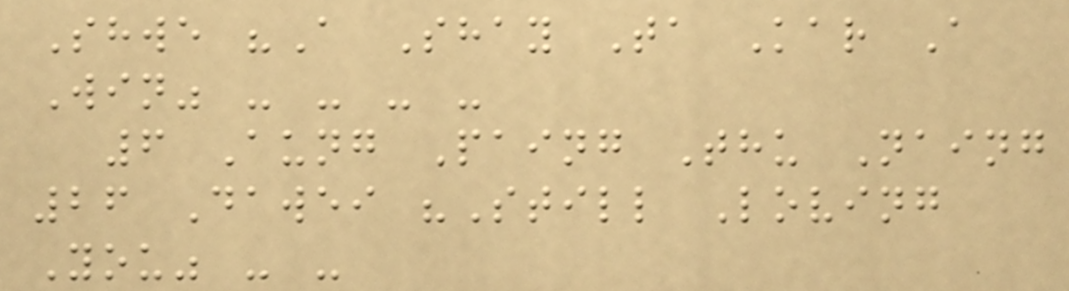Shwe "A Shay Ta Kar A
Win" - - - -
6 Aung Paing Thu Naing
26 Dawei "Still Loving
You" - -
